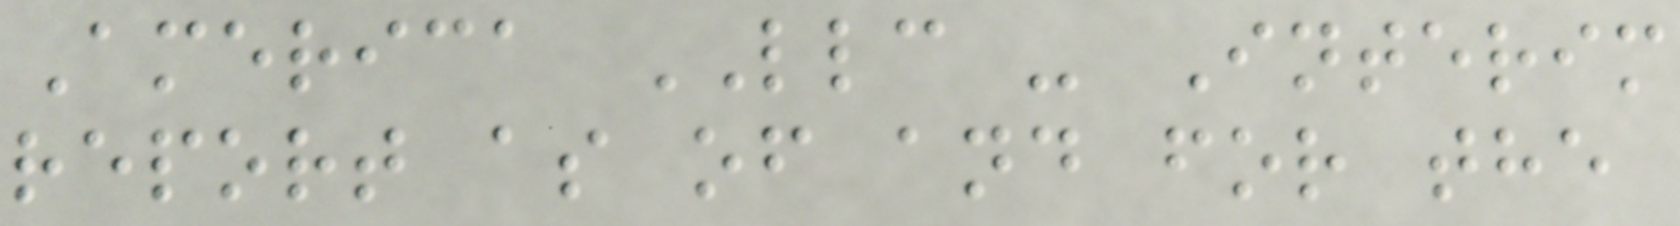America LLC - Interim
report as of and for the
